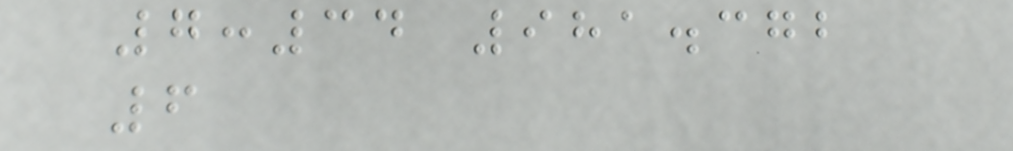7:34 981.372
6
